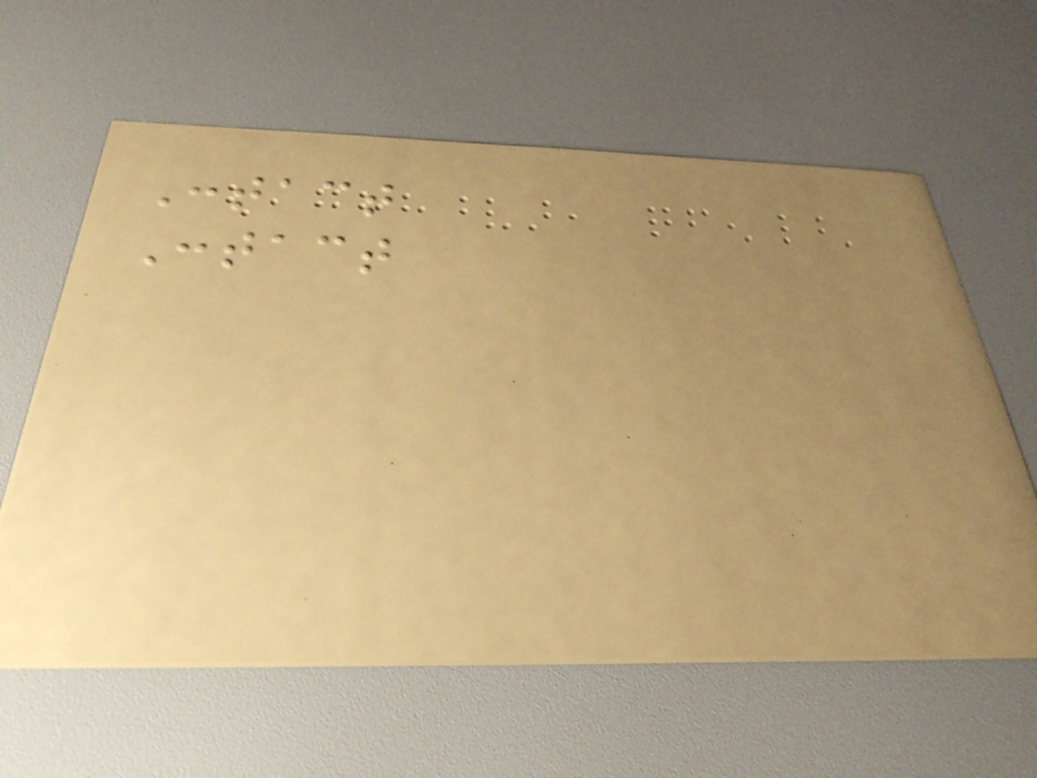Contact
Contact
